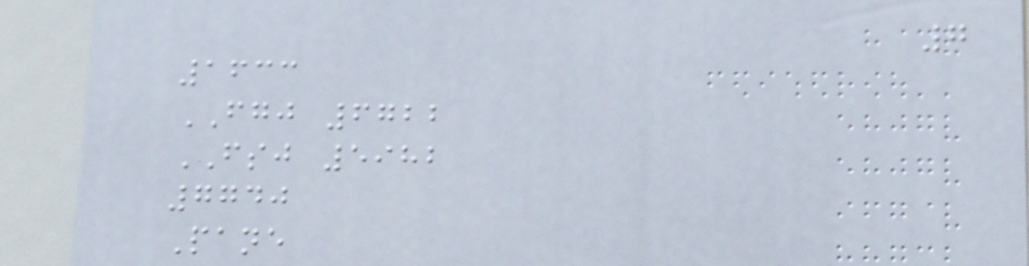7
1633
FGJ 6722
FSJ 5982
7740
Pane
